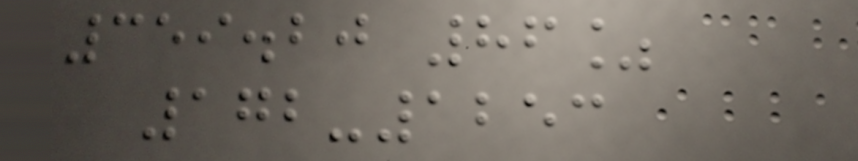359.20 86%
172-1253
